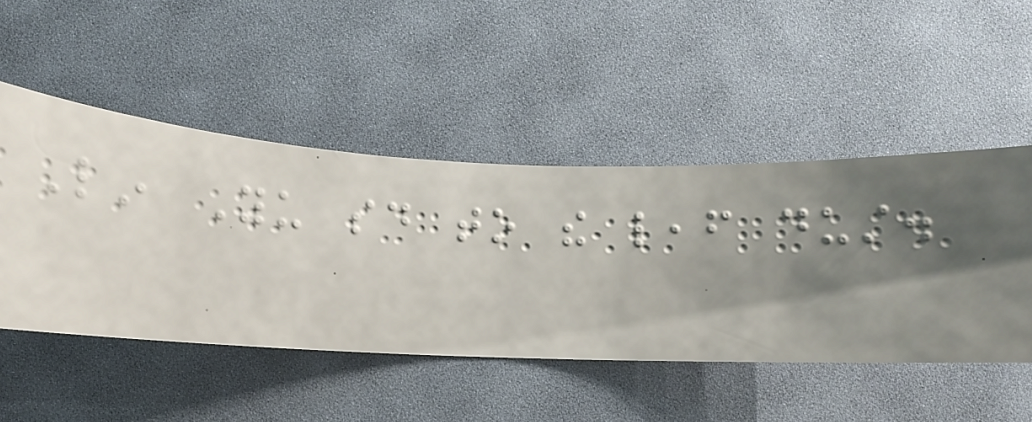Lin Yu said to the leaf dust.
